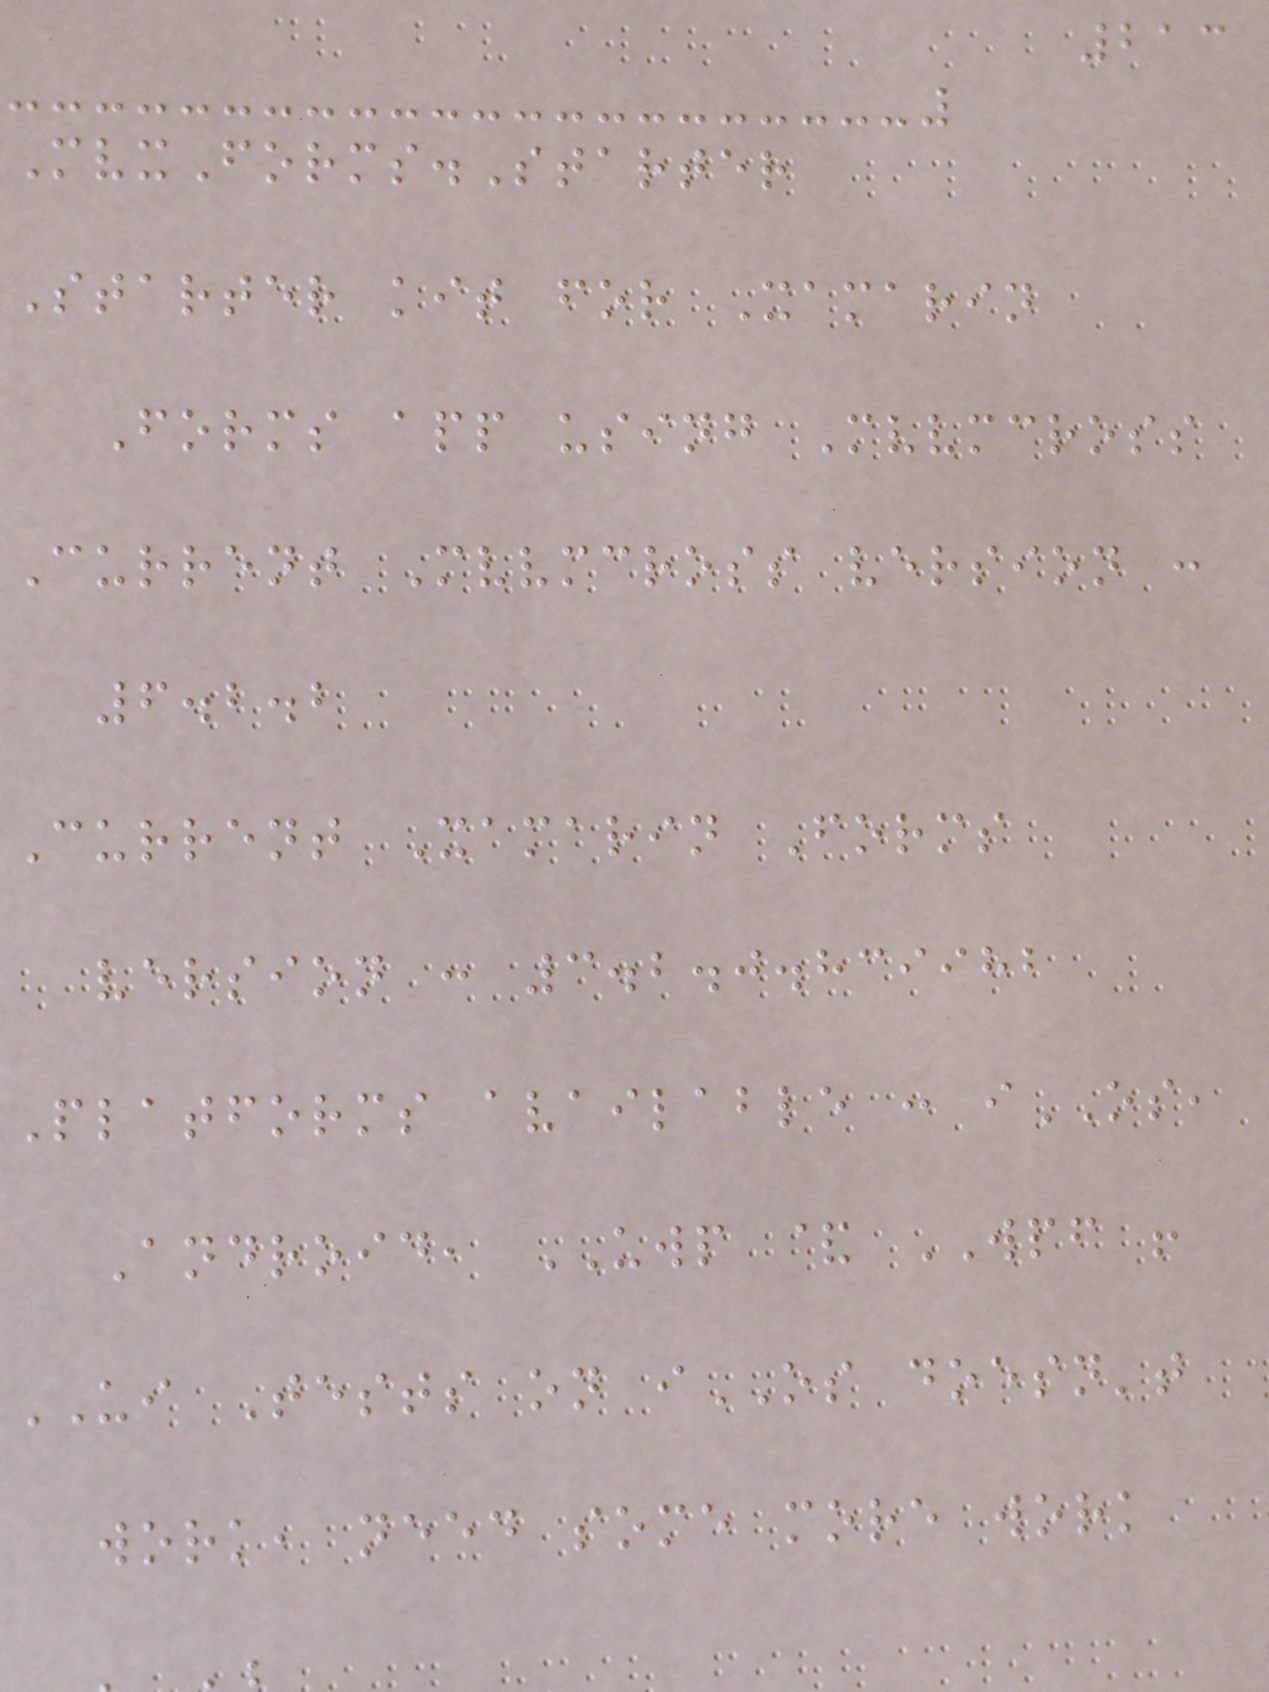213
MvxForms.Starter
Starter kit for Xamarin
Forms app using Mvvmcross
Current Mvvmcross version :
6.2.2
Current Xamarin Forms
version : 3.2.0.839982
Platforms available : iOS,
Android, UWP & WPF !
UI Tests on iOS doesn't
work, need some more work
